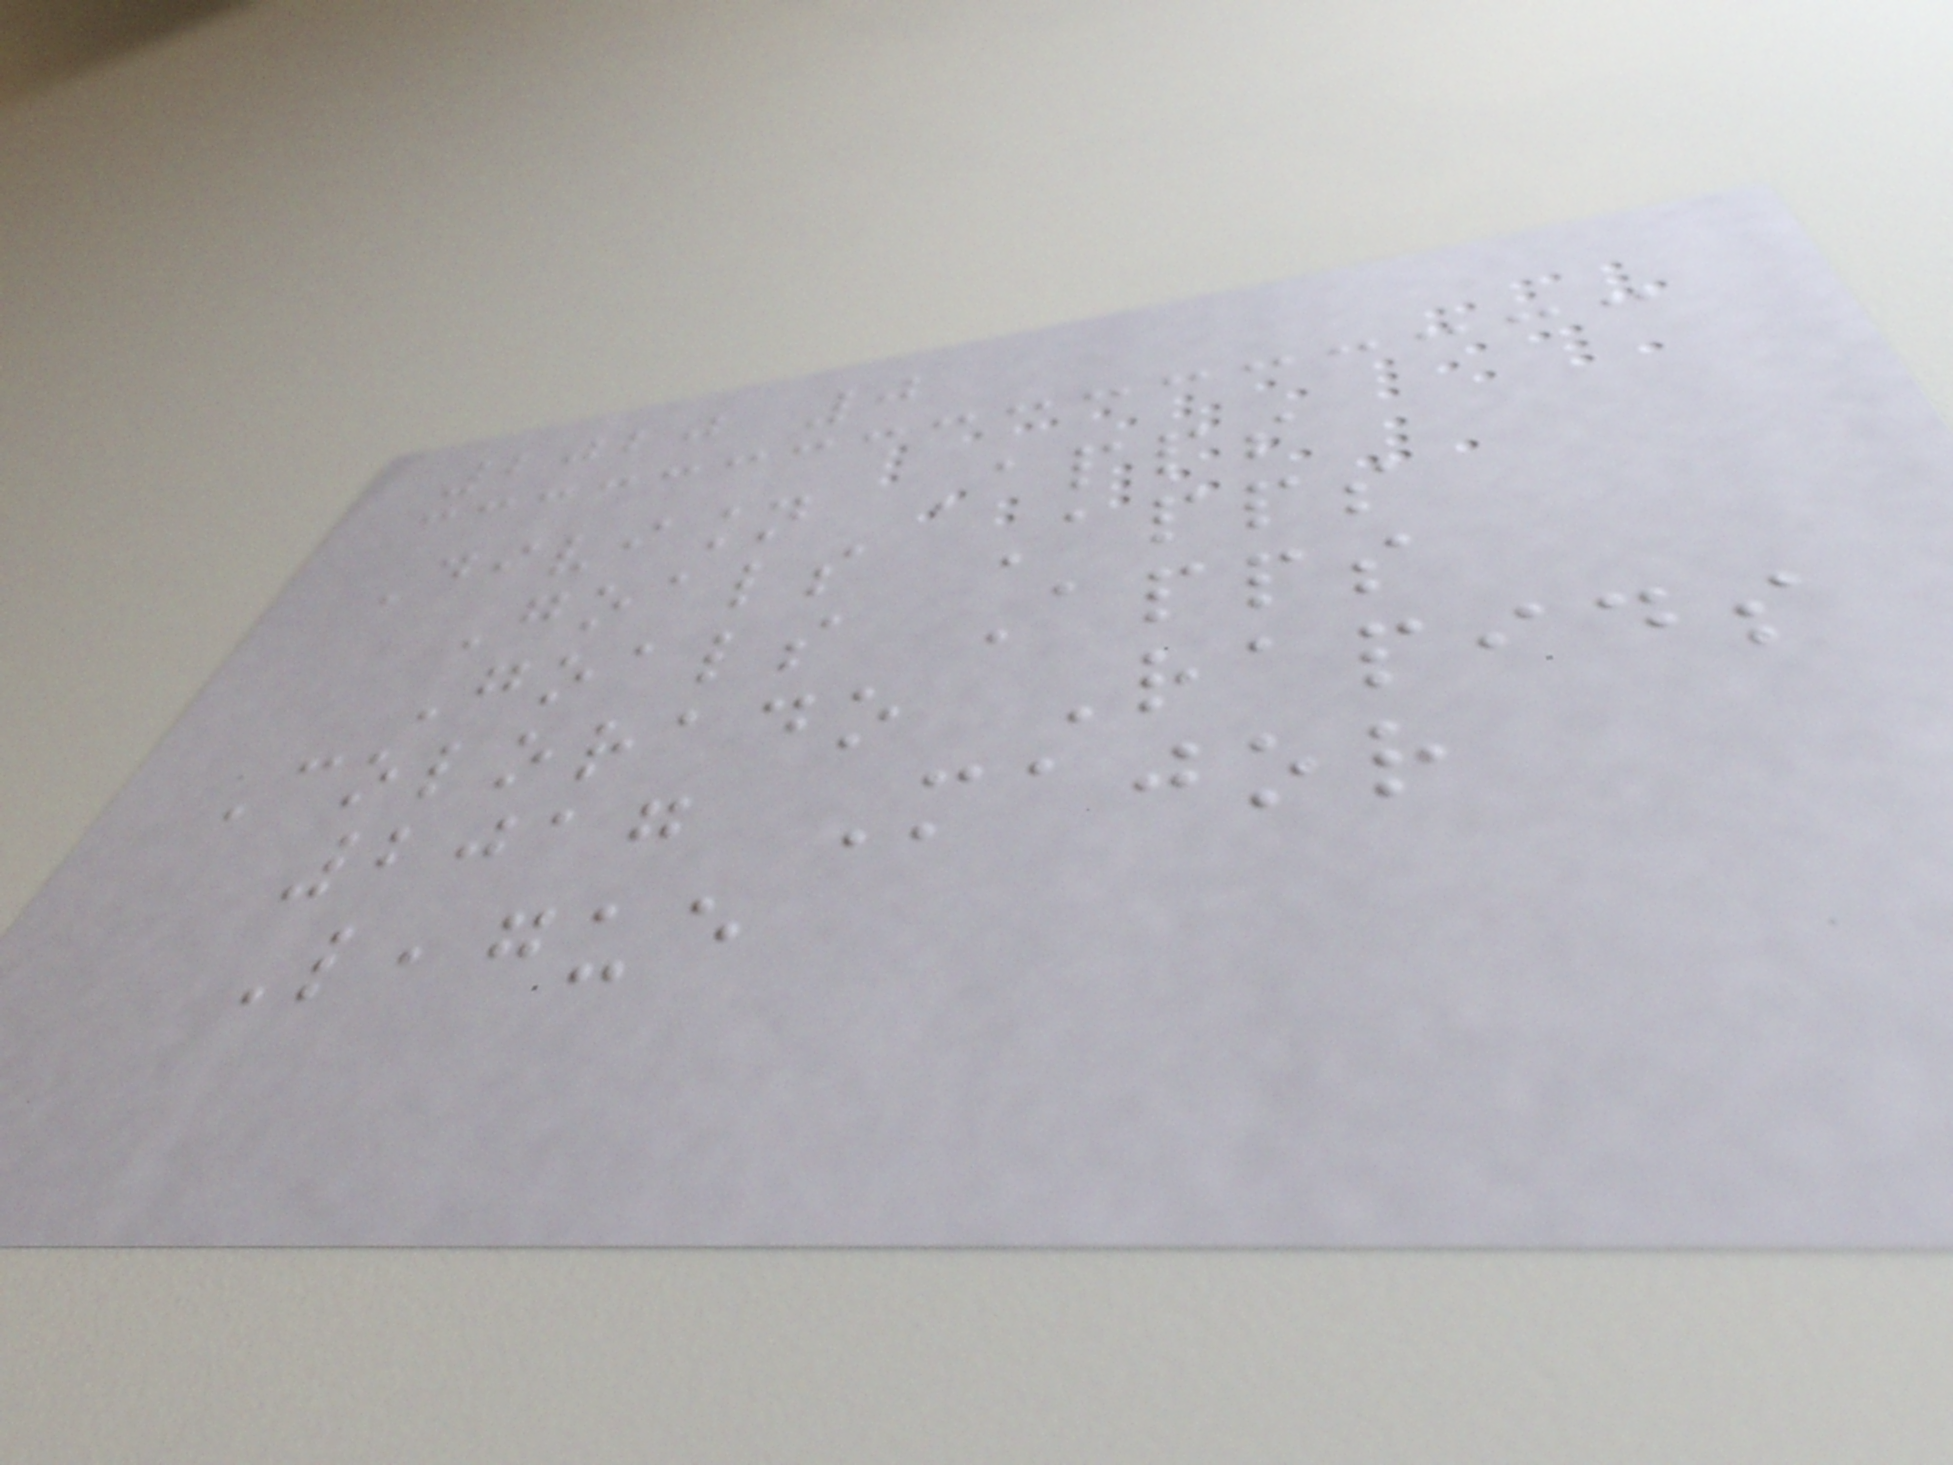2020 0
Division Apps
Goals Apps
Goals Apps
Colorado Rapids
2017 Major
League
